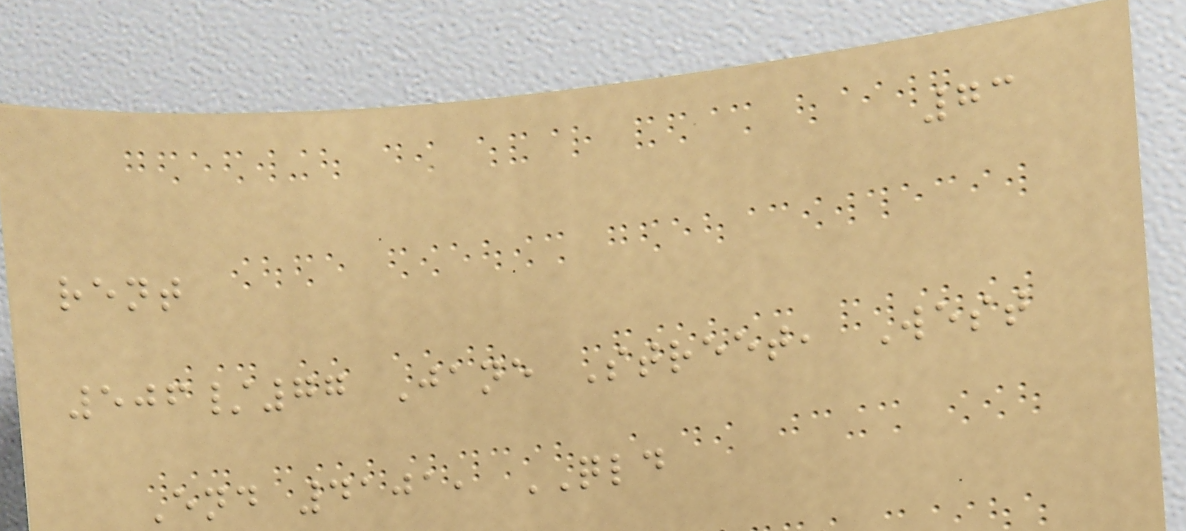73
rent
506/77 Jane Street, West
End 4101, QLD
